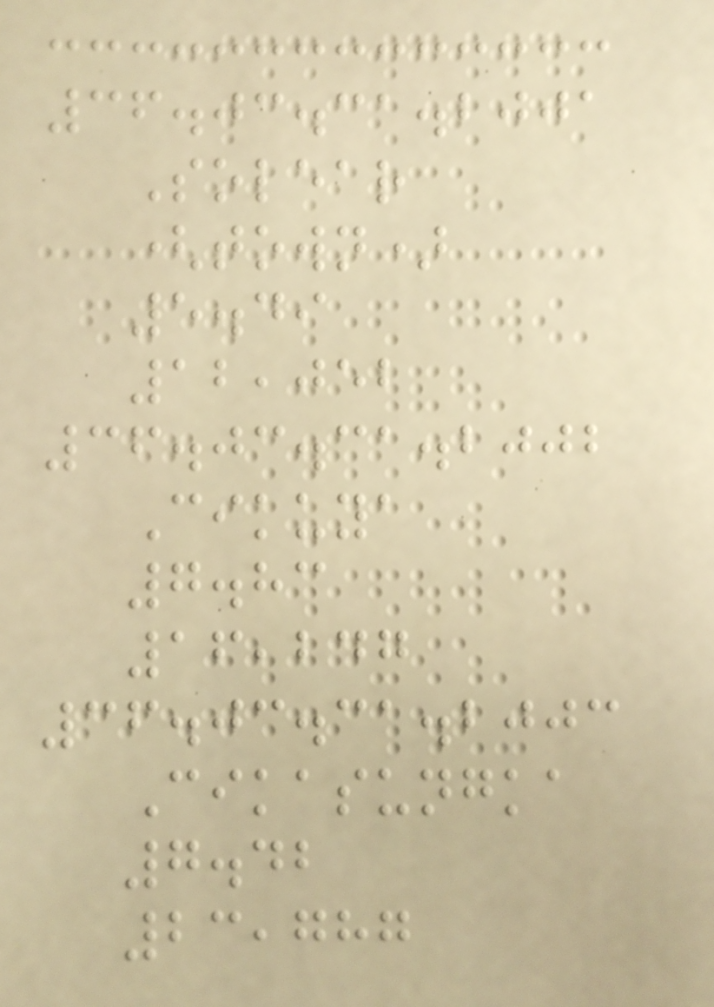36.03.31.2001
Solear
(town)
5.49
12,052
36.03.31.2002
Cikuya
7.83
16,247
36.03.31.2003
Cikasungka
7.42
23,787
